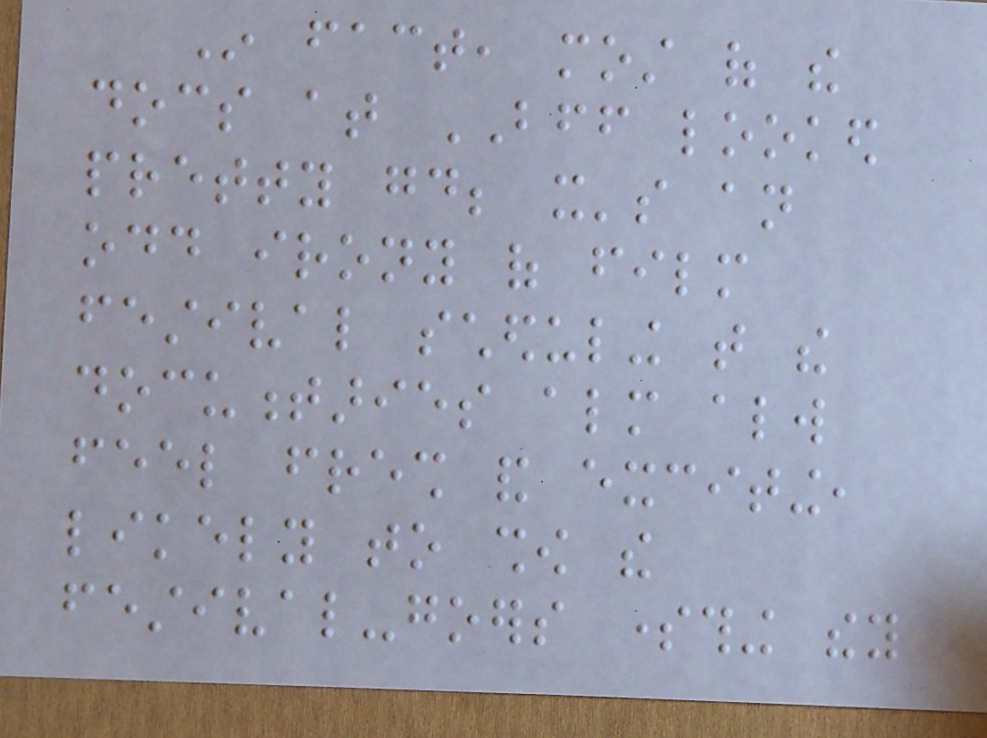In fact, most of the
docs at BFF looked
pretty good; it's an
odd irony of film
festival scheduling that the
documentaries almost always
feel fresh and exciting,
likely to show the
festival-goers something they
